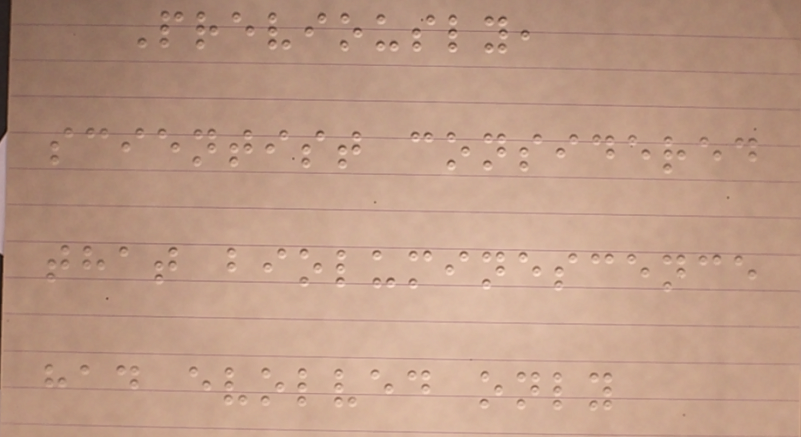Previously,
scientist considered
that bioluminescence
had evolved only
